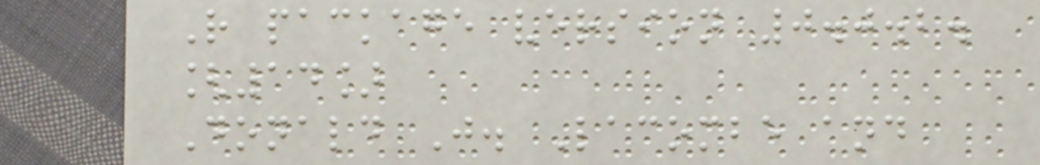R package version 0.0.2.
[14]
Donald J. Lacombe and
